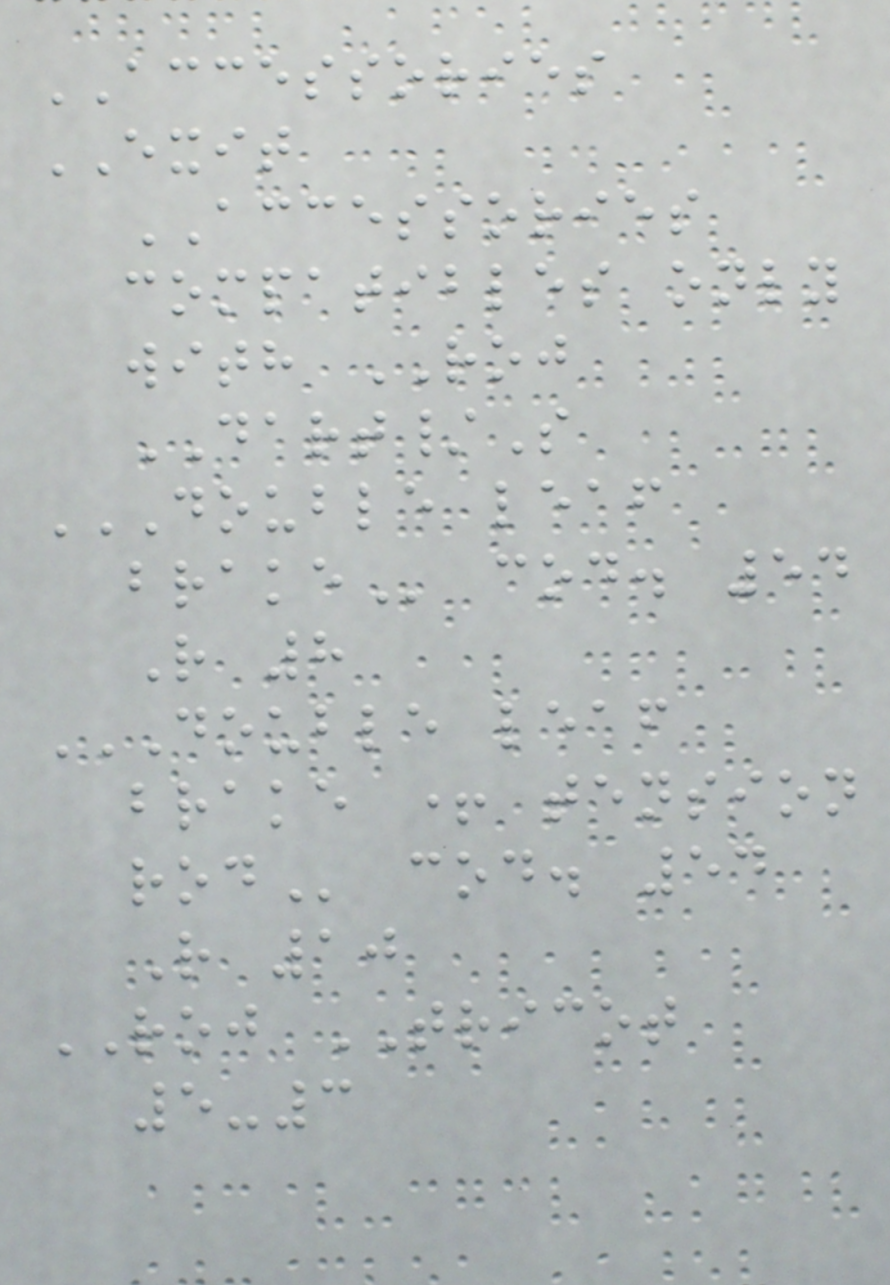ACCESSORIES
EXIT
ACCESSORIES
compatibles only
with ROJ
DART/S
DOUBLE LEAF
BRAKE cod. 54
R 8
DOUBLE LEAF
BRAKE + TENSION
ROD cod. 54
R 10
ROJ TRICOT
5-3
